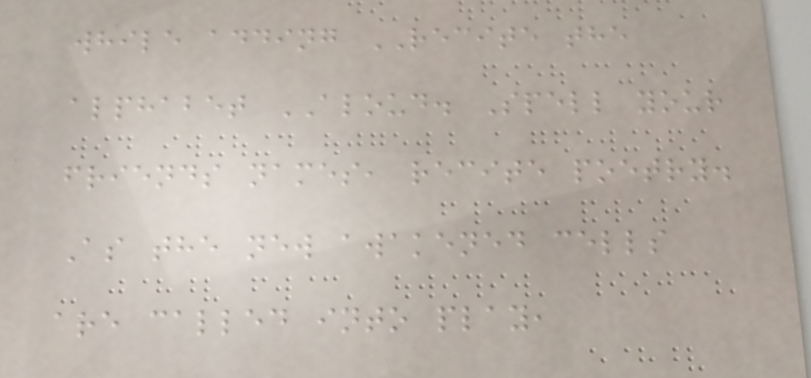while adding RECITE the
alphabet ALOUD. Spell your
friends names, recite poetry.
As the new awakened cells
are called into play,
